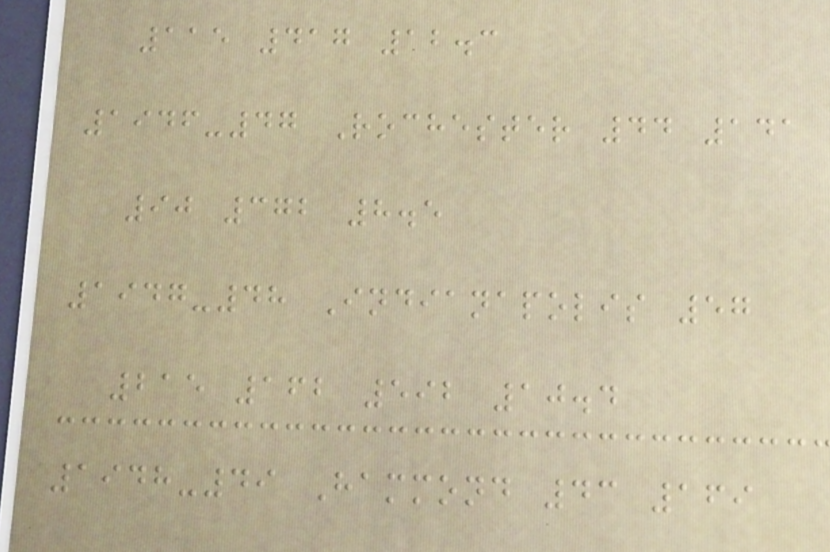115 417 12.3
1946-47 Rochester 44 141
90 372 8.5
1947-48 Indianapolis 57
215 162 592 10.4
1948-49 Hammond 43 169
